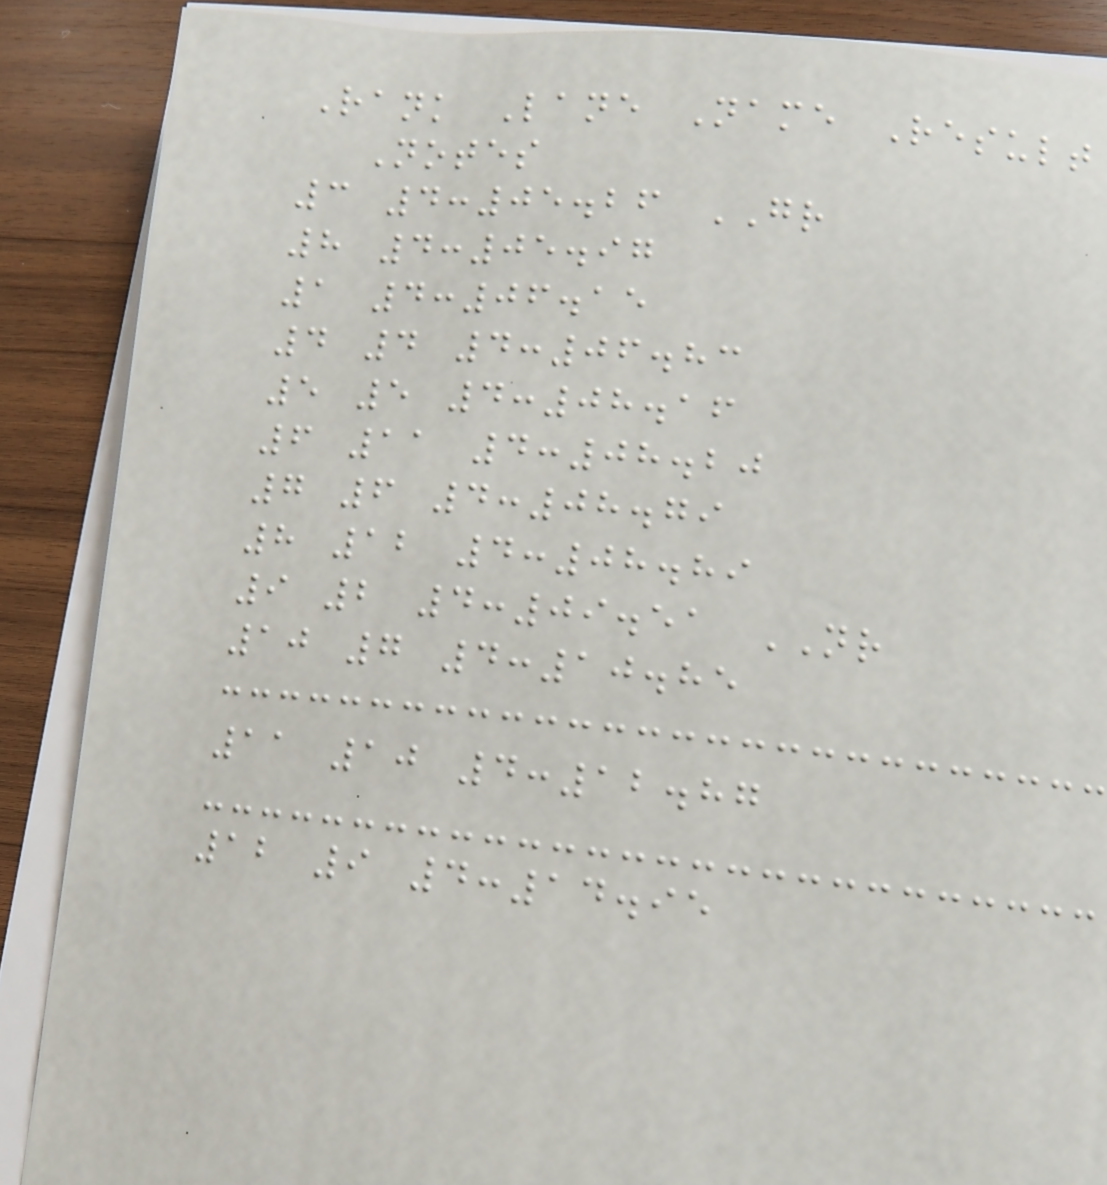Rank Lane Name Result
Notes
3 4:05.26 GR
8 4:05.97
1 4:06.15
4 4 4:06.83
5 5 4:08.16
6 11 4:08.20
7 6 4:08.79
8 12 4:08.89
9 2 4:09.51 NR
10 7 4:10.85
11 10 4:12.87
12 9 4:14.95
